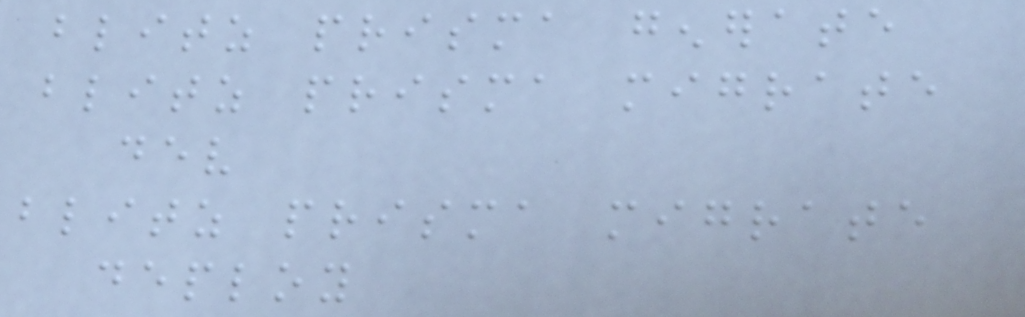blitz prisma generate
blitz prisma migrate
dev
blitz prisma migrate
deploy
